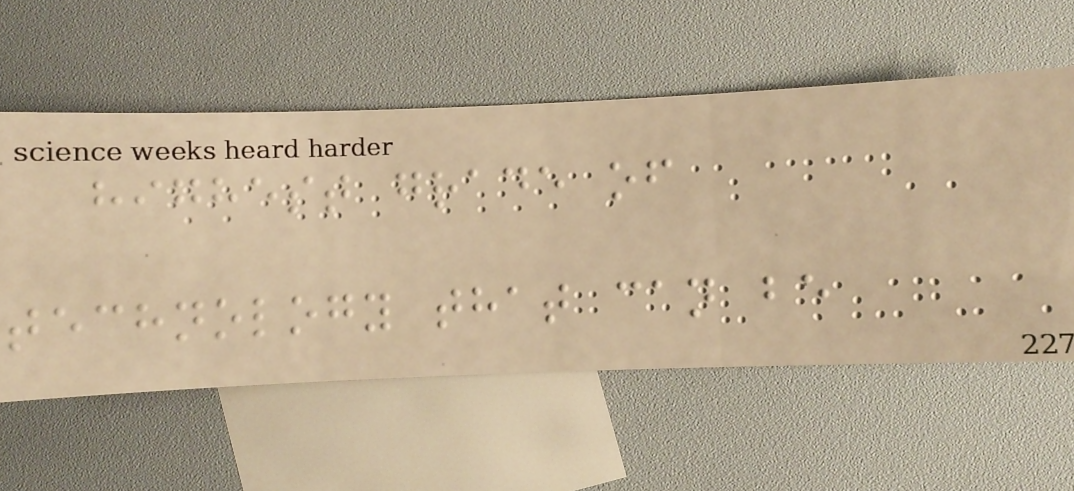highest grade of
technology that can be
